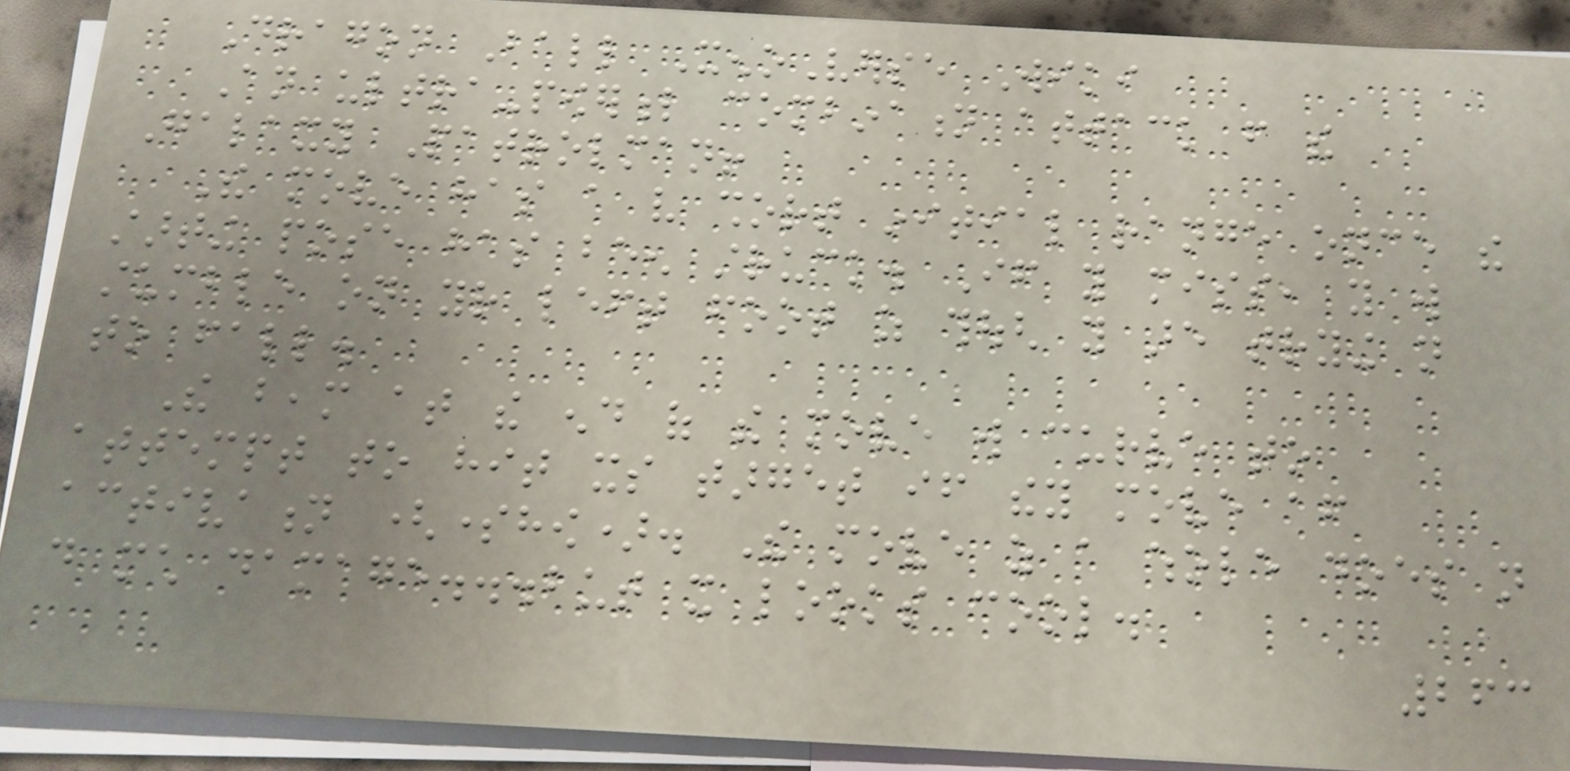Dragon Ball XenoVerse Wiki
An ultra-powerful combination attack from the
Galaxy Patrolman!
The move has a very short initial range once the
starting pose has been struck. If you miss, you will
stumble on your left foot as though you are trying not
to fall.
The beam at the end of the move will curve to
attempt to hit its target if they move after
activation (somehow). The move as a whole does not
do much damage...but it looks cool.
263
